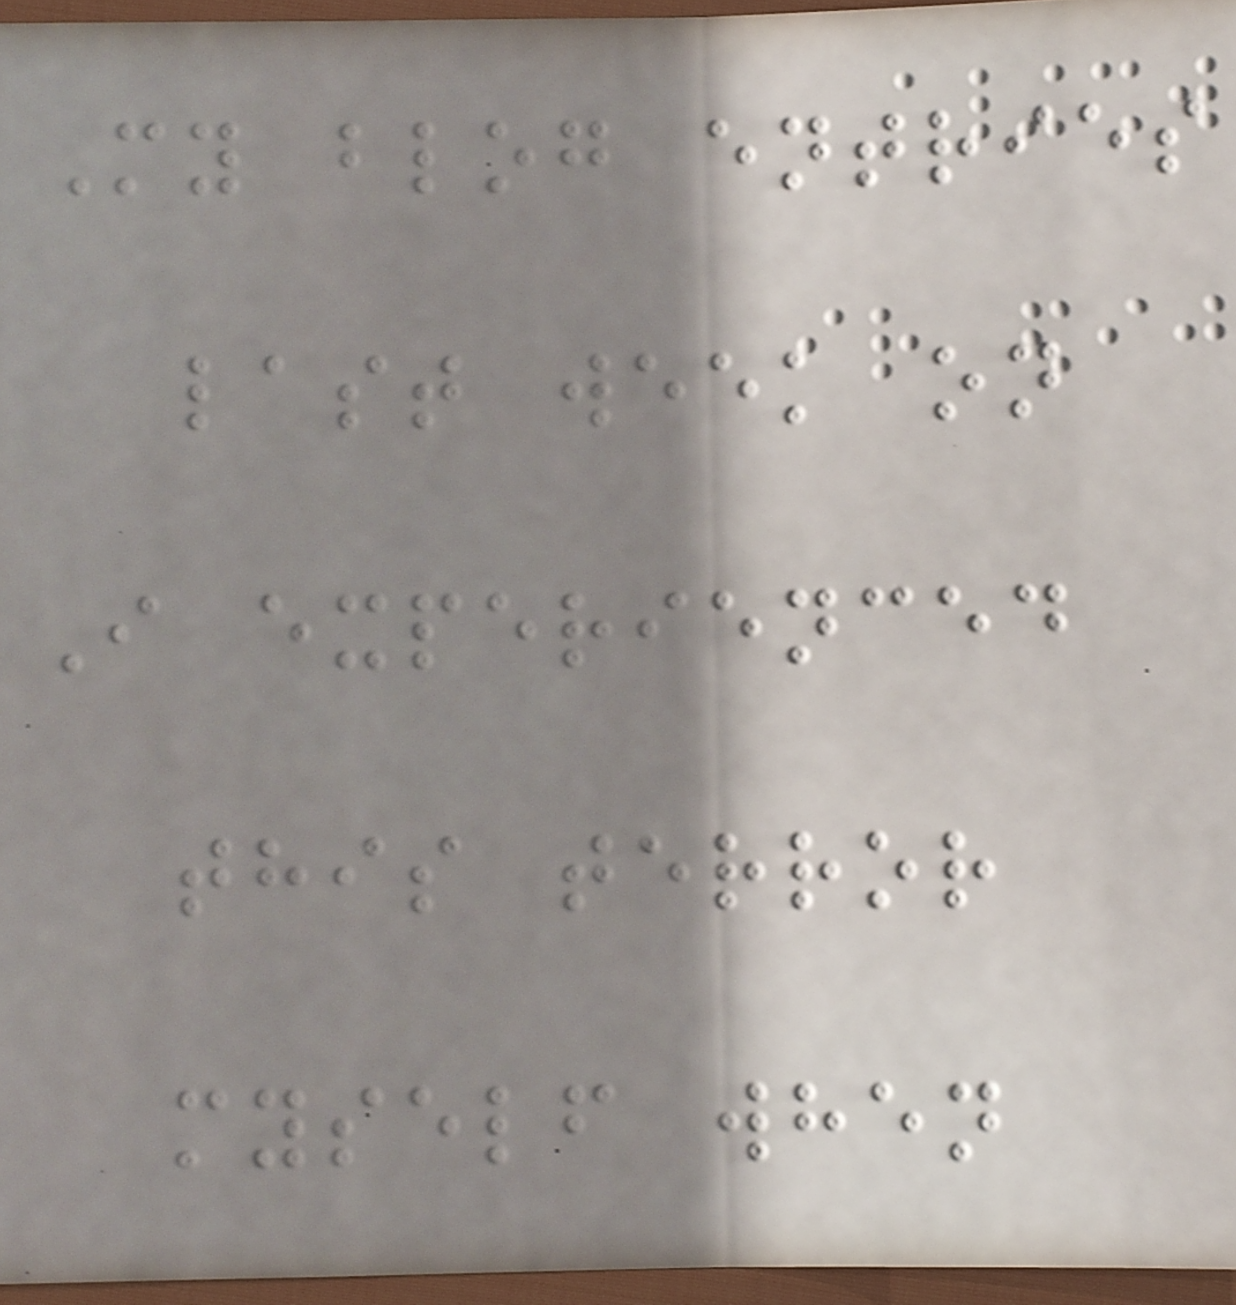My blog entries
last week on
I experienced
this terror
myself when
